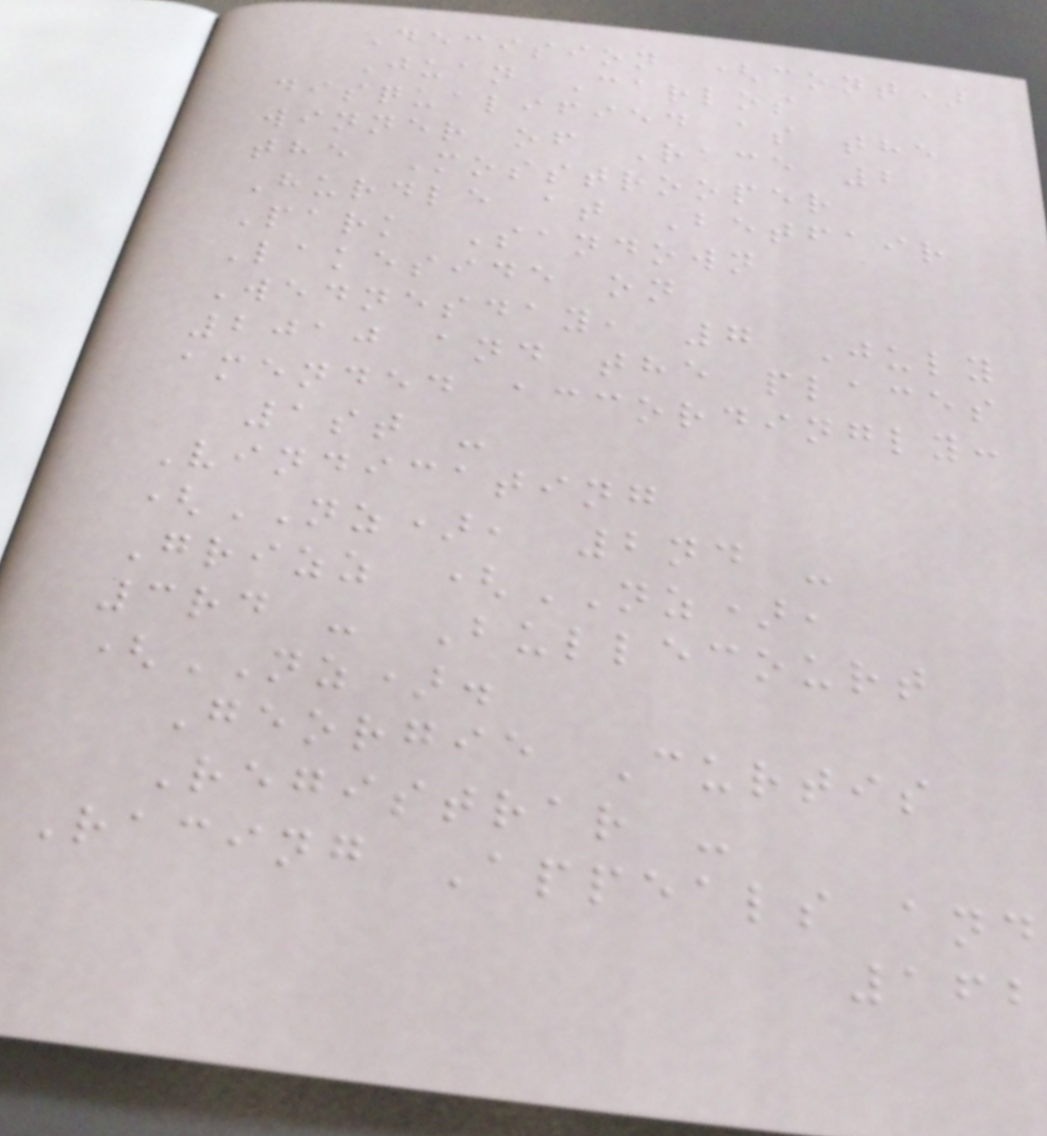Decision (cont)
Juan Carlos
disqualified as the
winner of Race 2
the Mosstrooper
Hurdle at Betfair
Park Sandown
Lakeside on
Wednesday, 7 July
2010 and the places
amended accordingly:
1st -
Vindicating
(NZ), 2nd -
Grizz (NZ),
3rd - Bullecourt
(NZ).
Georgie Curtis
Registrar -
Racing Appeals and
162
